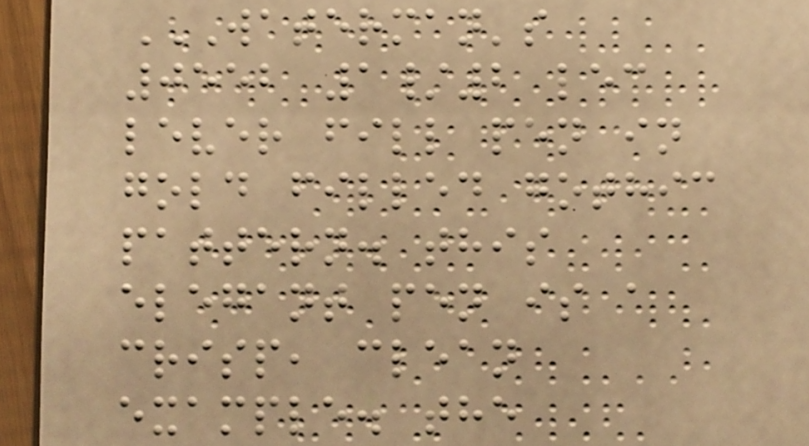WATERMAN'S
0552 1/2 LEC
LEVER FILL PEN IN
GOLD FILLED GOTHIC
PATTERN. THIS
ELEGANT PEN IS A
CRISP, CLEAN
EXAMPLE. THE
